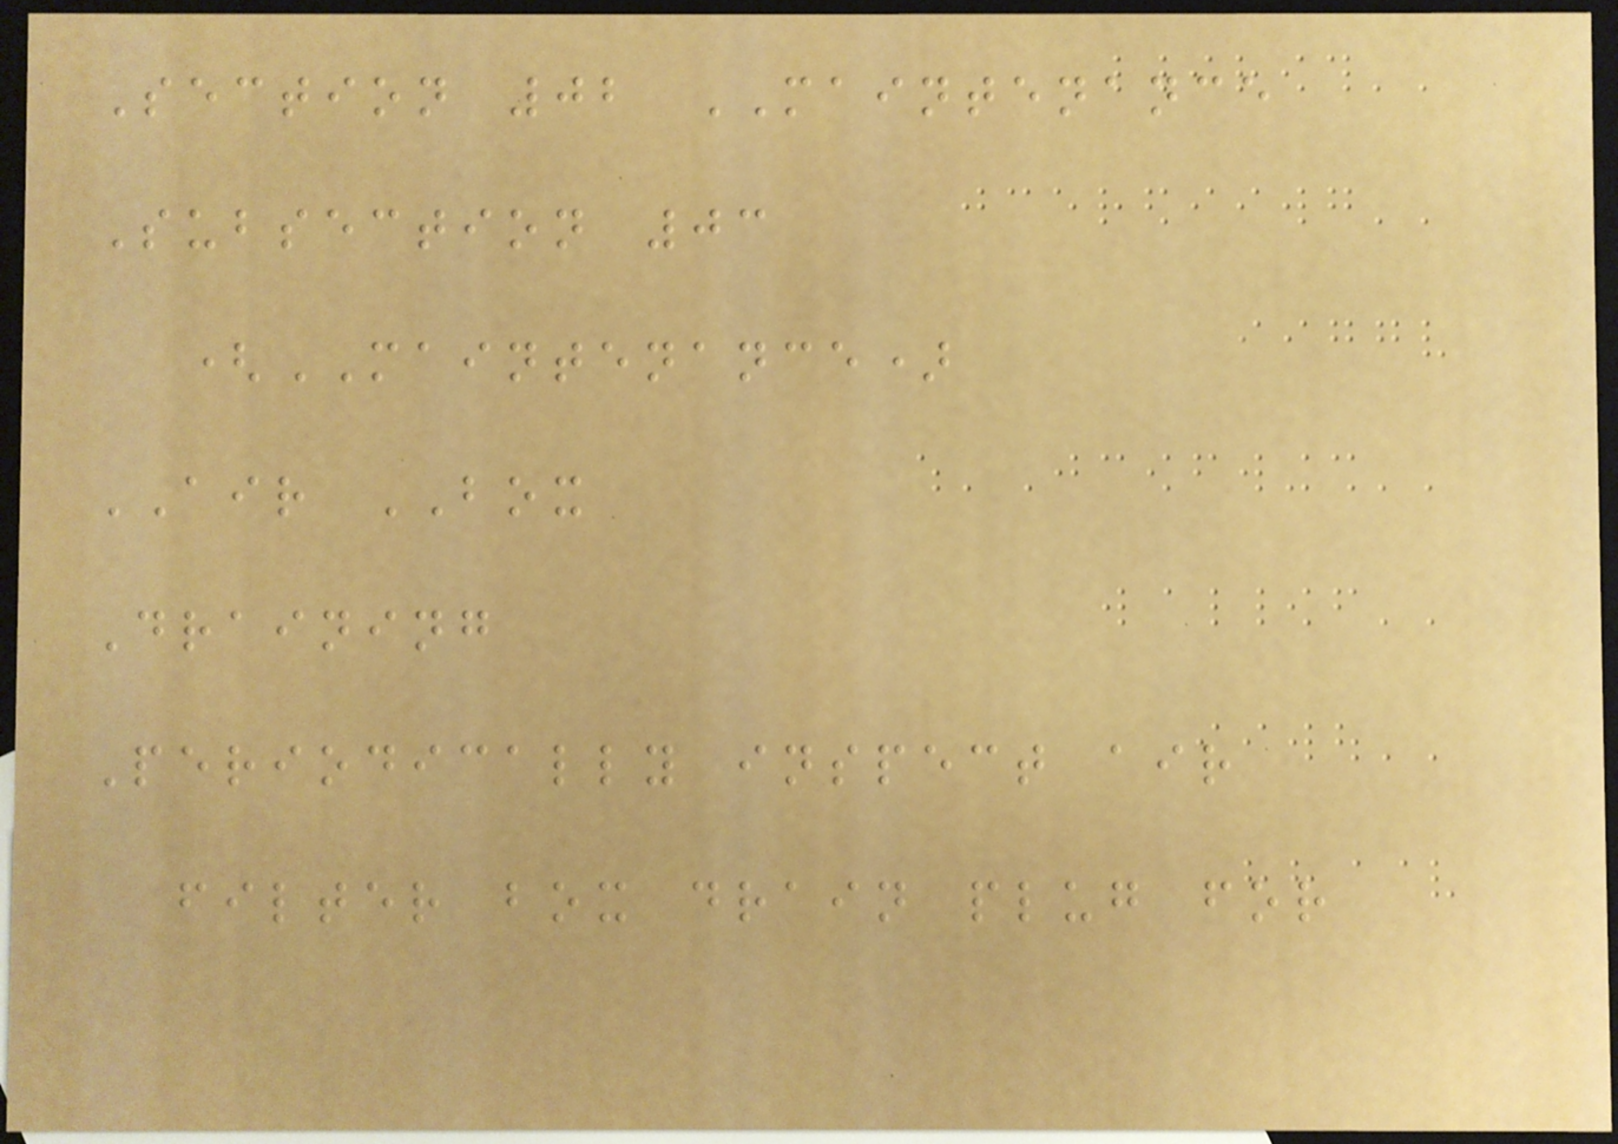Section 02 MAINTENANCE
Subsection 03
(MAINTENANCE)
AIR BOX
Draining
Periodically inspect air
filter box drain plug for
